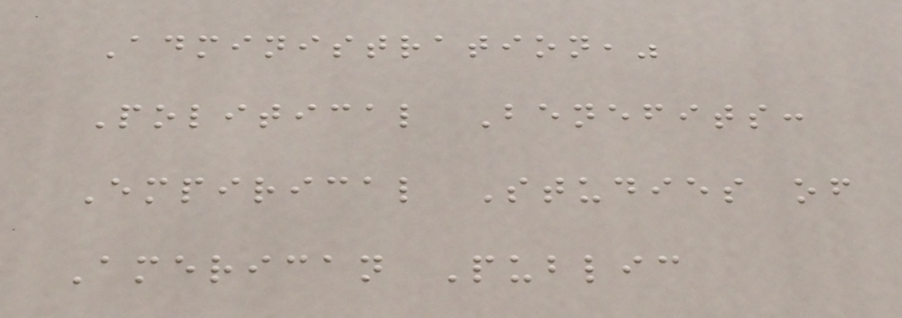Administration,"
Political Benefits:
Empirical Studies of
American Public
